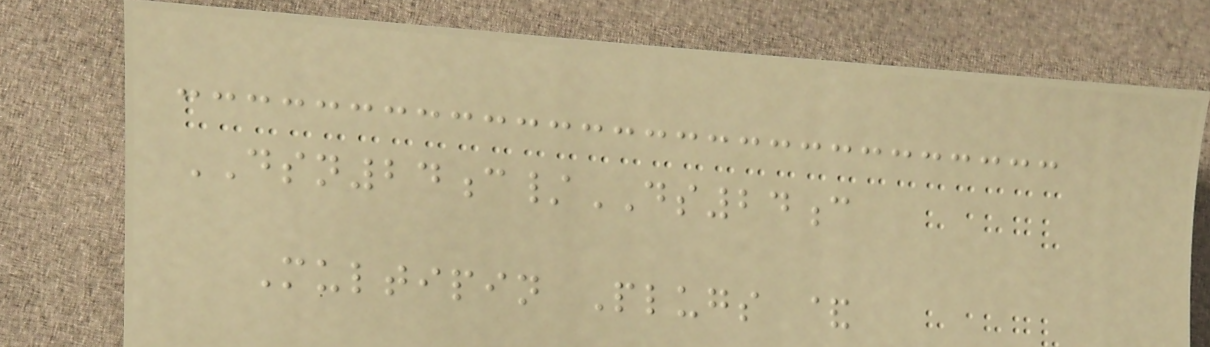DSN24c/DS24c
Multipin Plugs &
